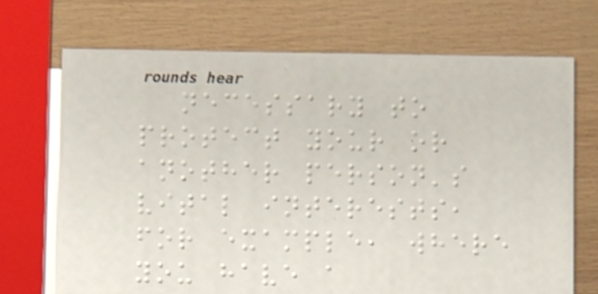necessary to
protect your or
another person's
vital interests,
for example, where
you have a
